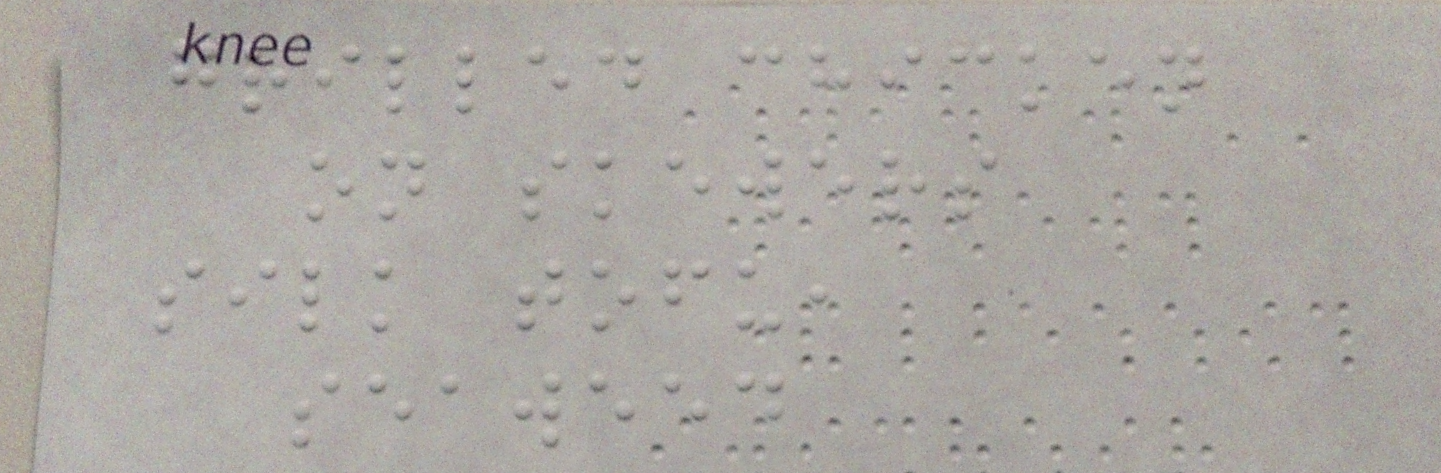grilled chicken
on skewers
silk tofu,
seaweed
